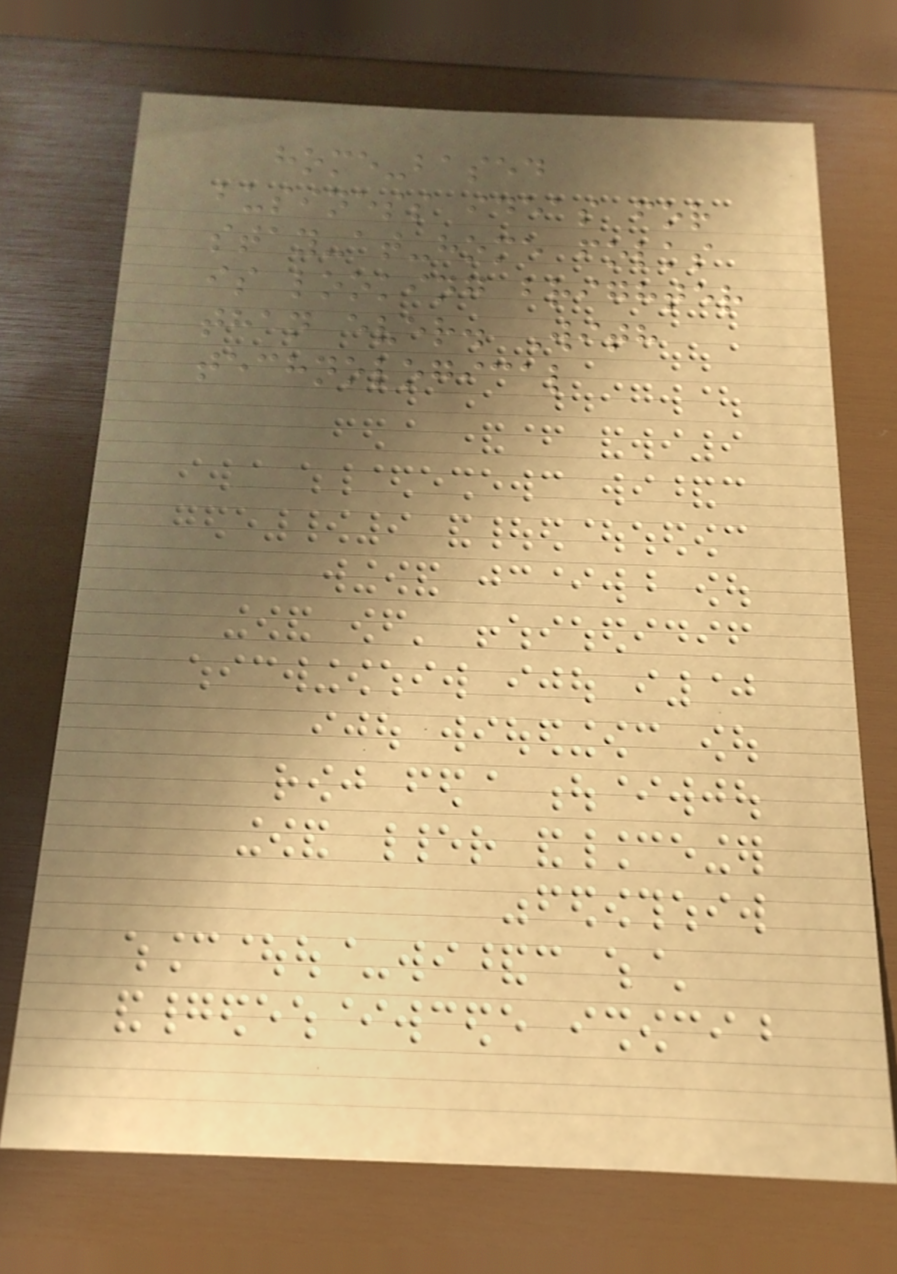home-based
business ideas for
stay-at-home folks
is looking brighter
than ever. With
technological
